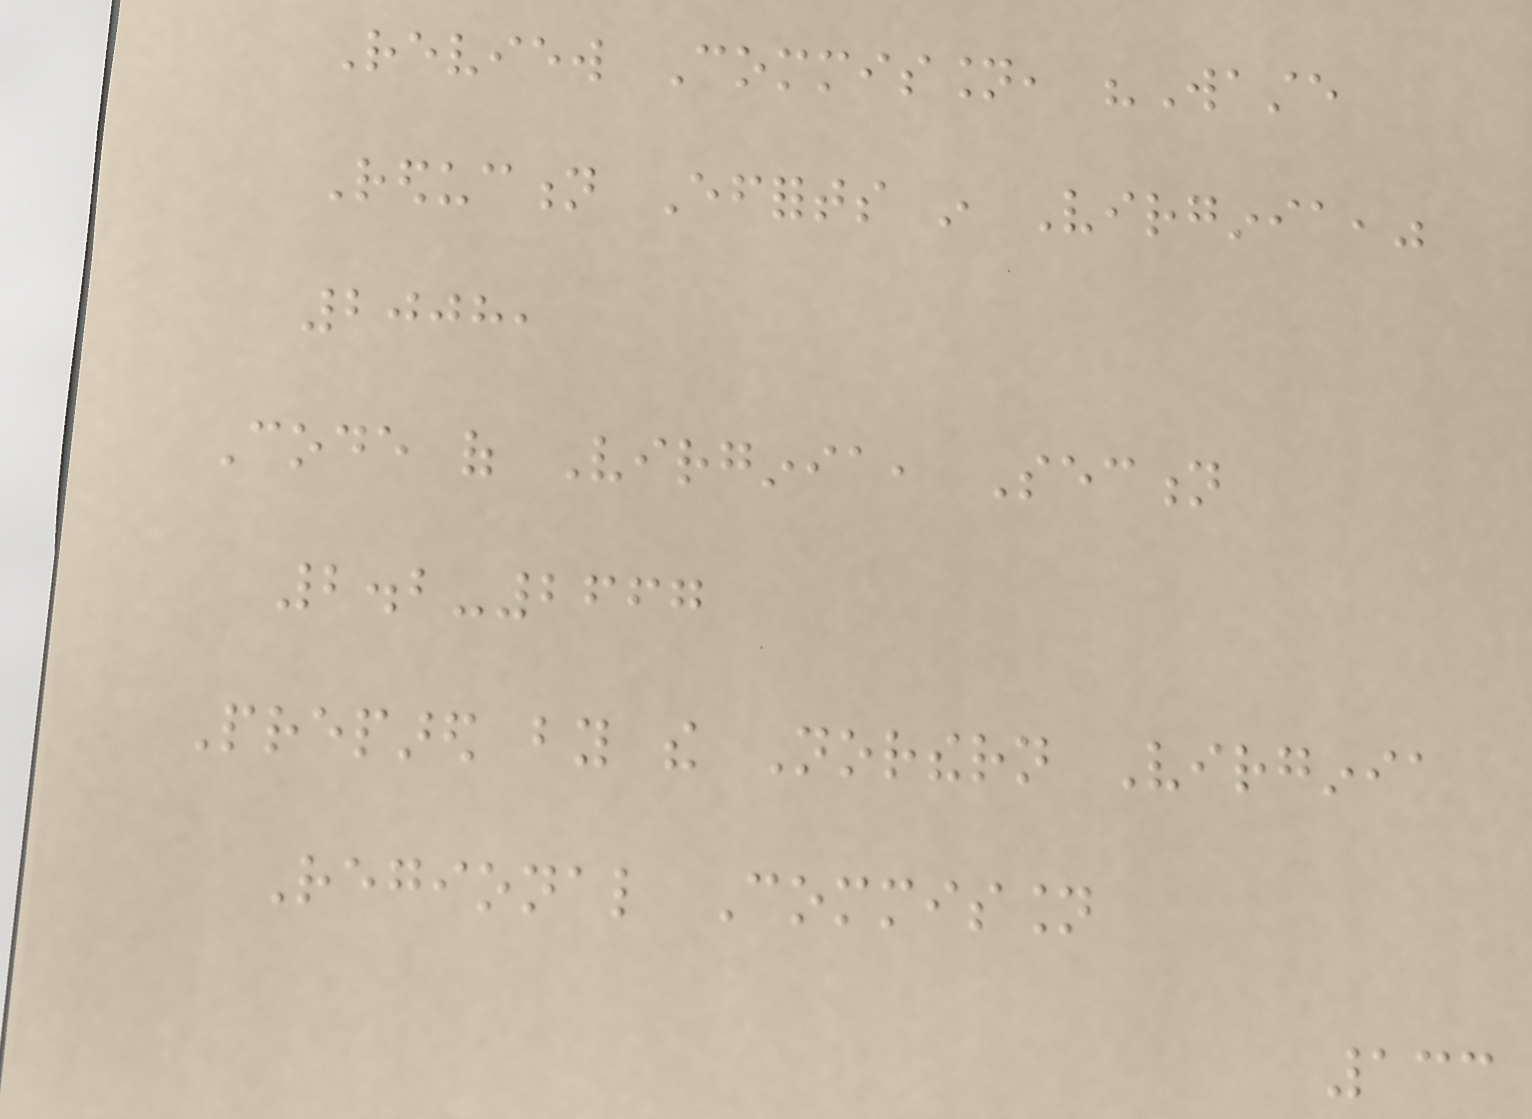Review Commission, "Waste
Reduction Efforts in Virginia,"
2008,
Code of Virginia, Section
2.2-2667
Prepared by the Northern Virginia
Regional Commission
133
